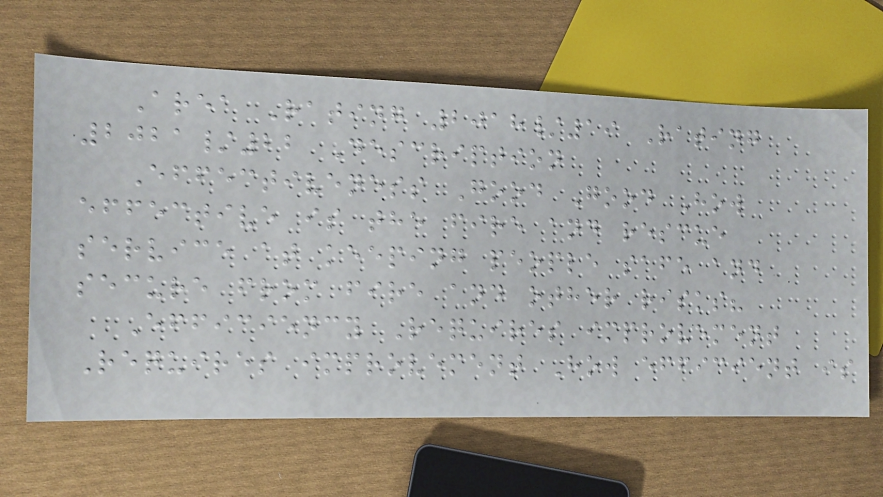Area Rating 2018/19 Rating
2021/22 Description
Effectiveness Good Good How
effective is the fire and rescue
service at keeping people safe and
secure from fire and other risks?
Efficiency Requires improvement
Requires improvement How efficient is
